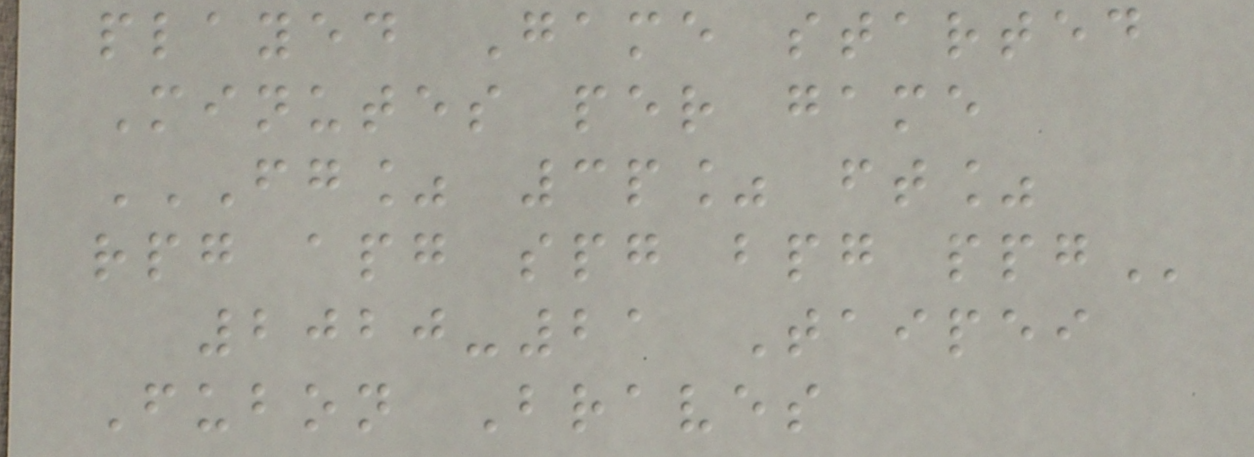played Game started
Minutes per game
FG% 3P% FT%
RPG APG SPG BPG PPG
2020-21 Taipei
Fubon Braves
